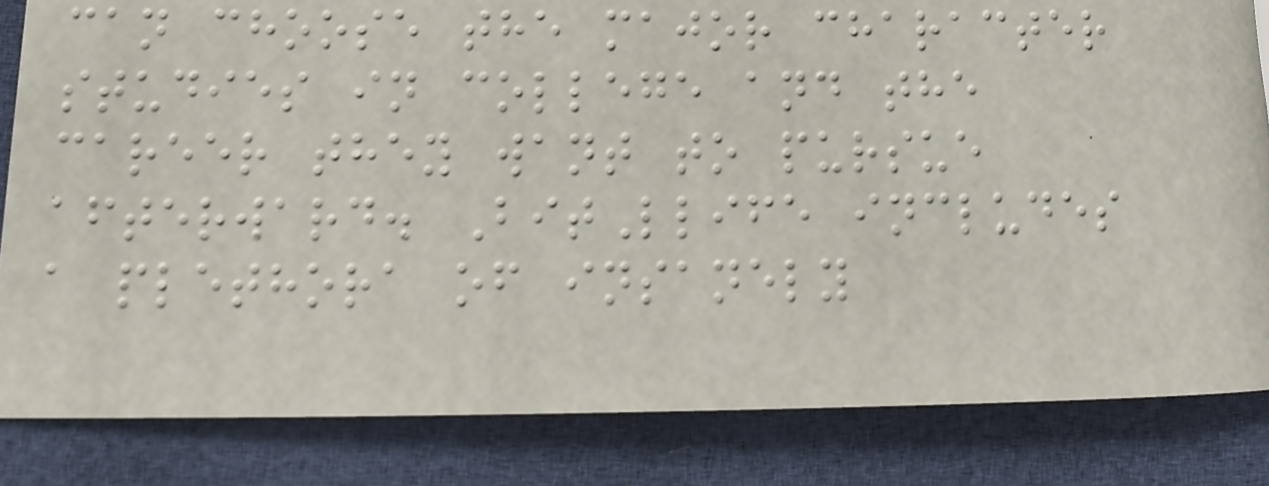can choose the major character
studies in college and the
career they want to pursue
afterward. BitLlife includes
a plethora of insanely
